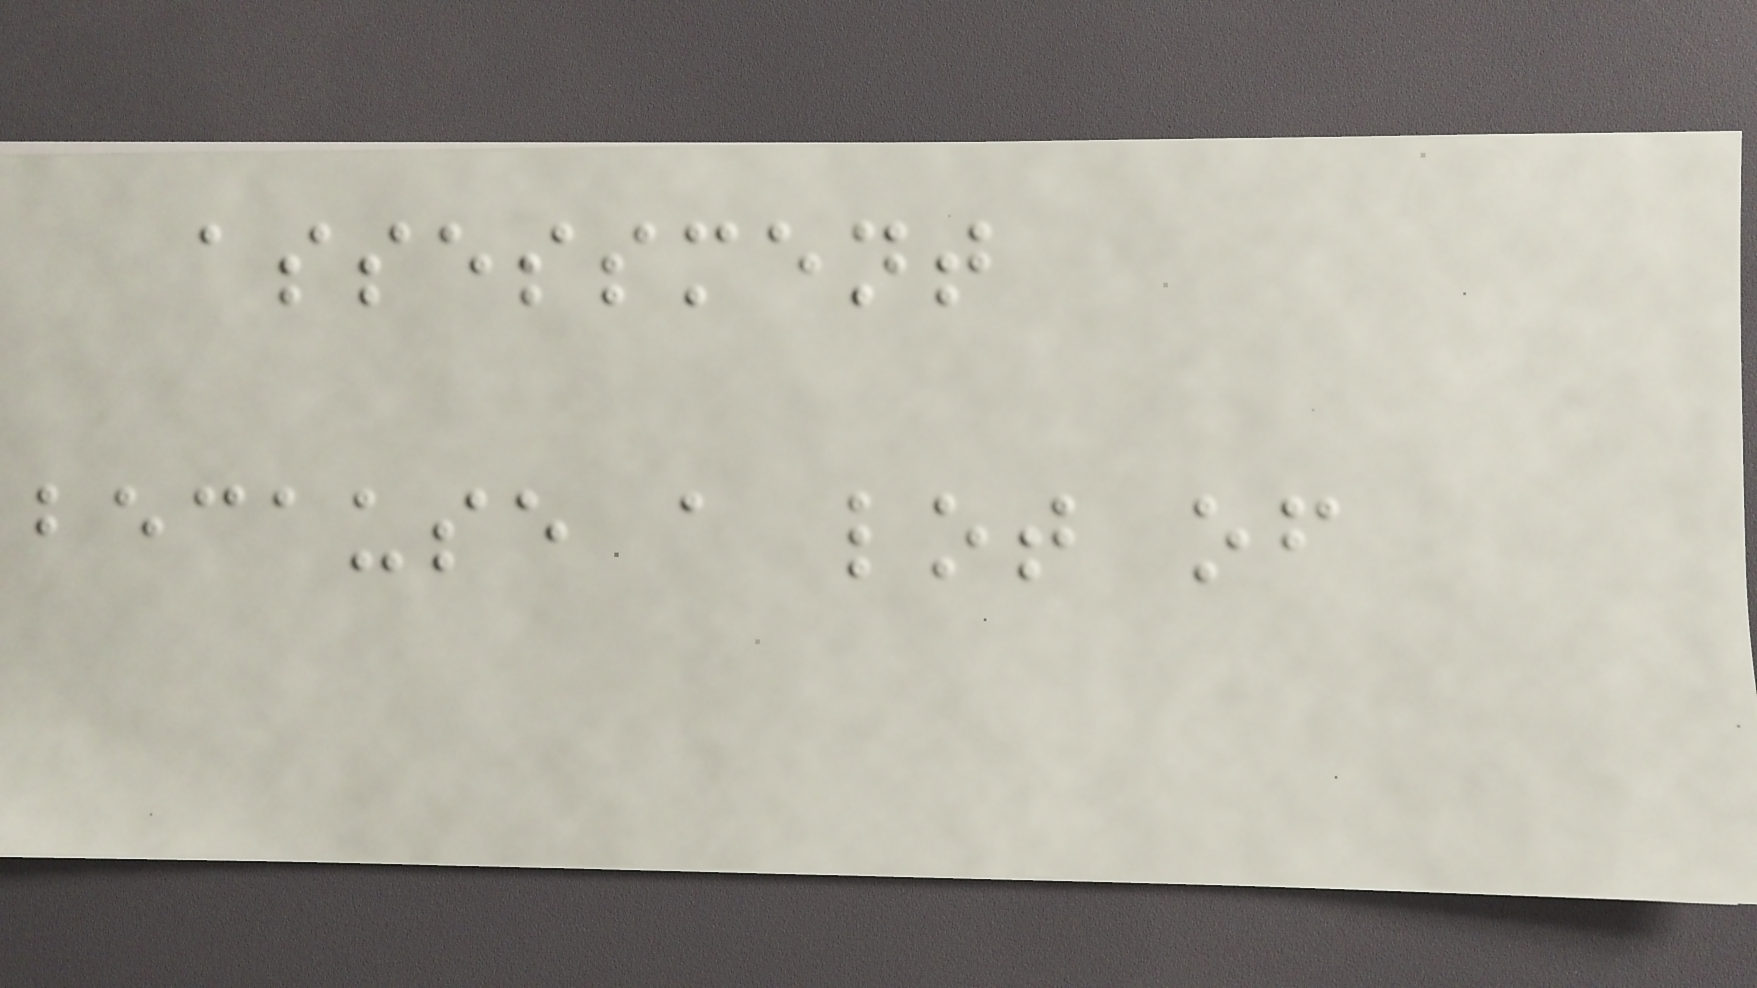assessment
because a lot of
